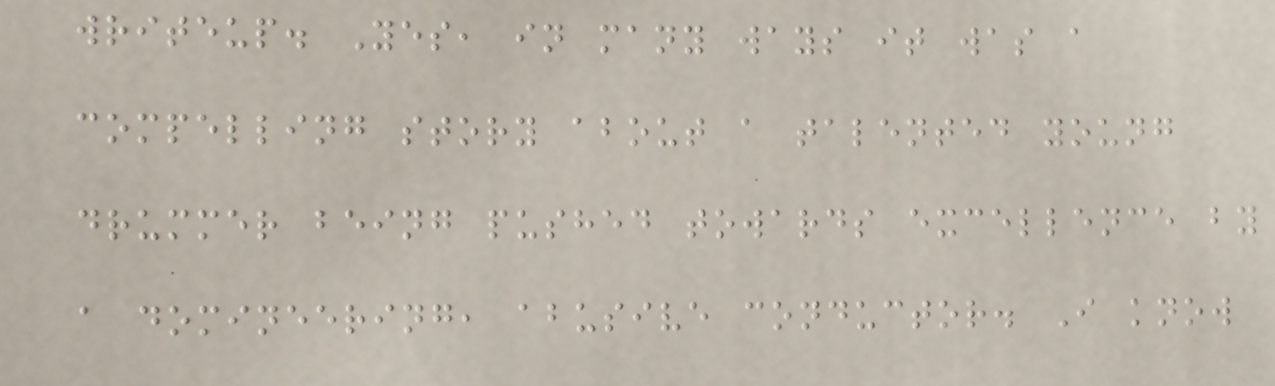writeup. Yes, in many ways it was a
compelling story about a talented young
drummer being pushed towards excellence by
a domineering, abusive conductor. I know
